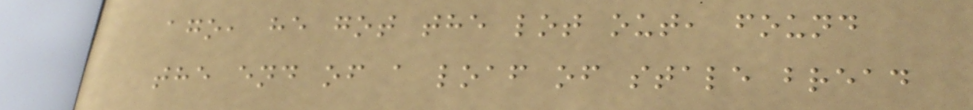ago, he got the lot out, found
the end of a loaf of stale bread
